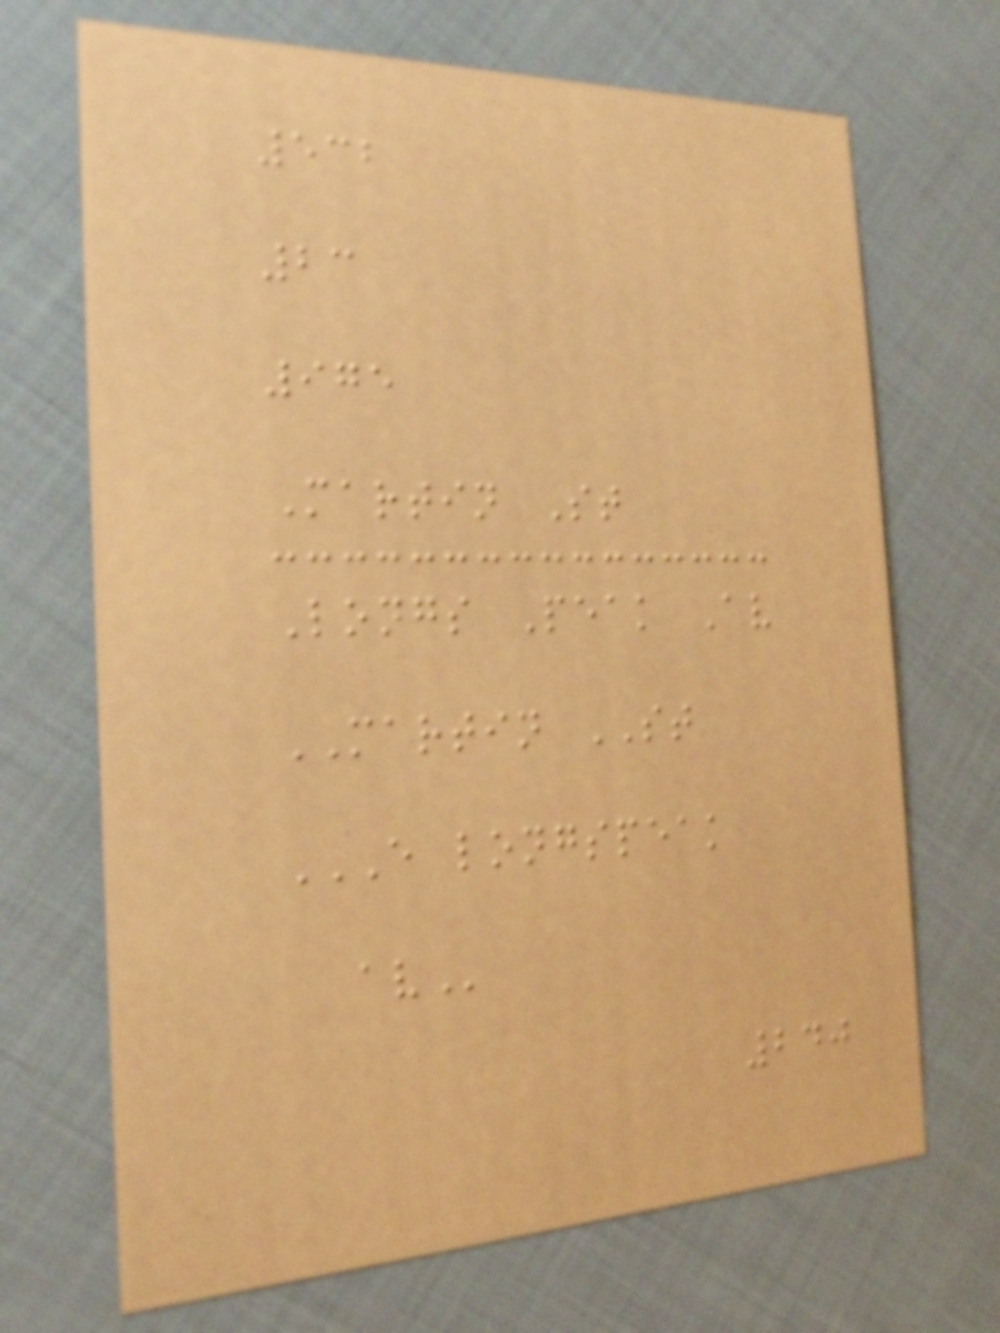532
23
975
Martin St
Longs Peak Av
MARTIN ST
E LONGSPEAK
AV
240
